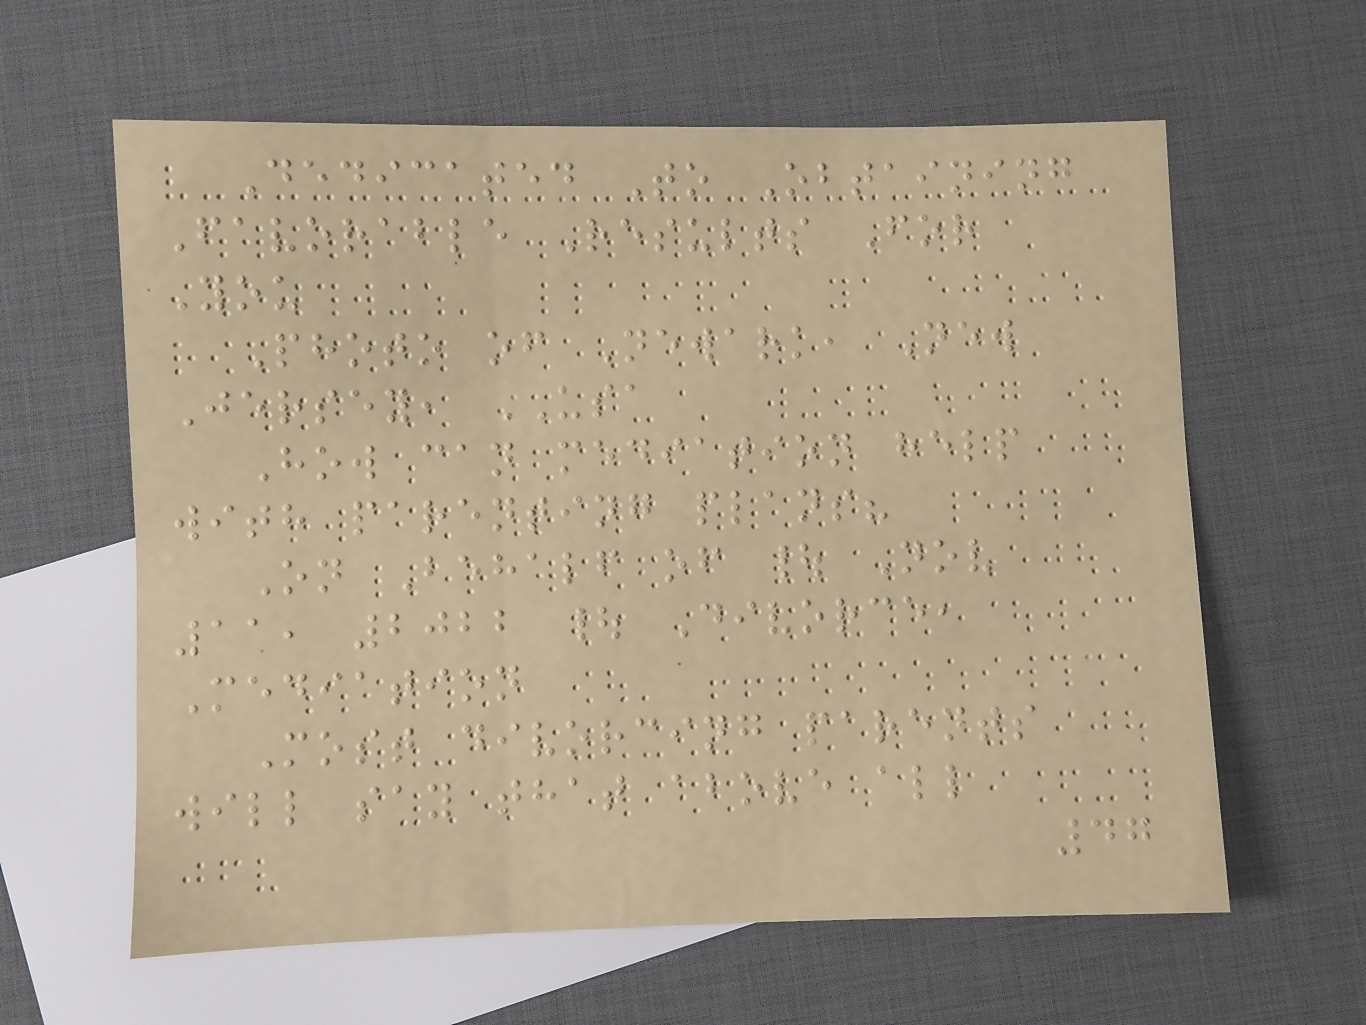Dedicated To Obtaining
Favorable Results For
You
Photo of Newark, New
Jersey, USA
How can mediation help
with parenting plans?
On Behalf of | Nov
11, 2022 | Divorce,
Mediation
Most divorcing parents
will say that above all
47
